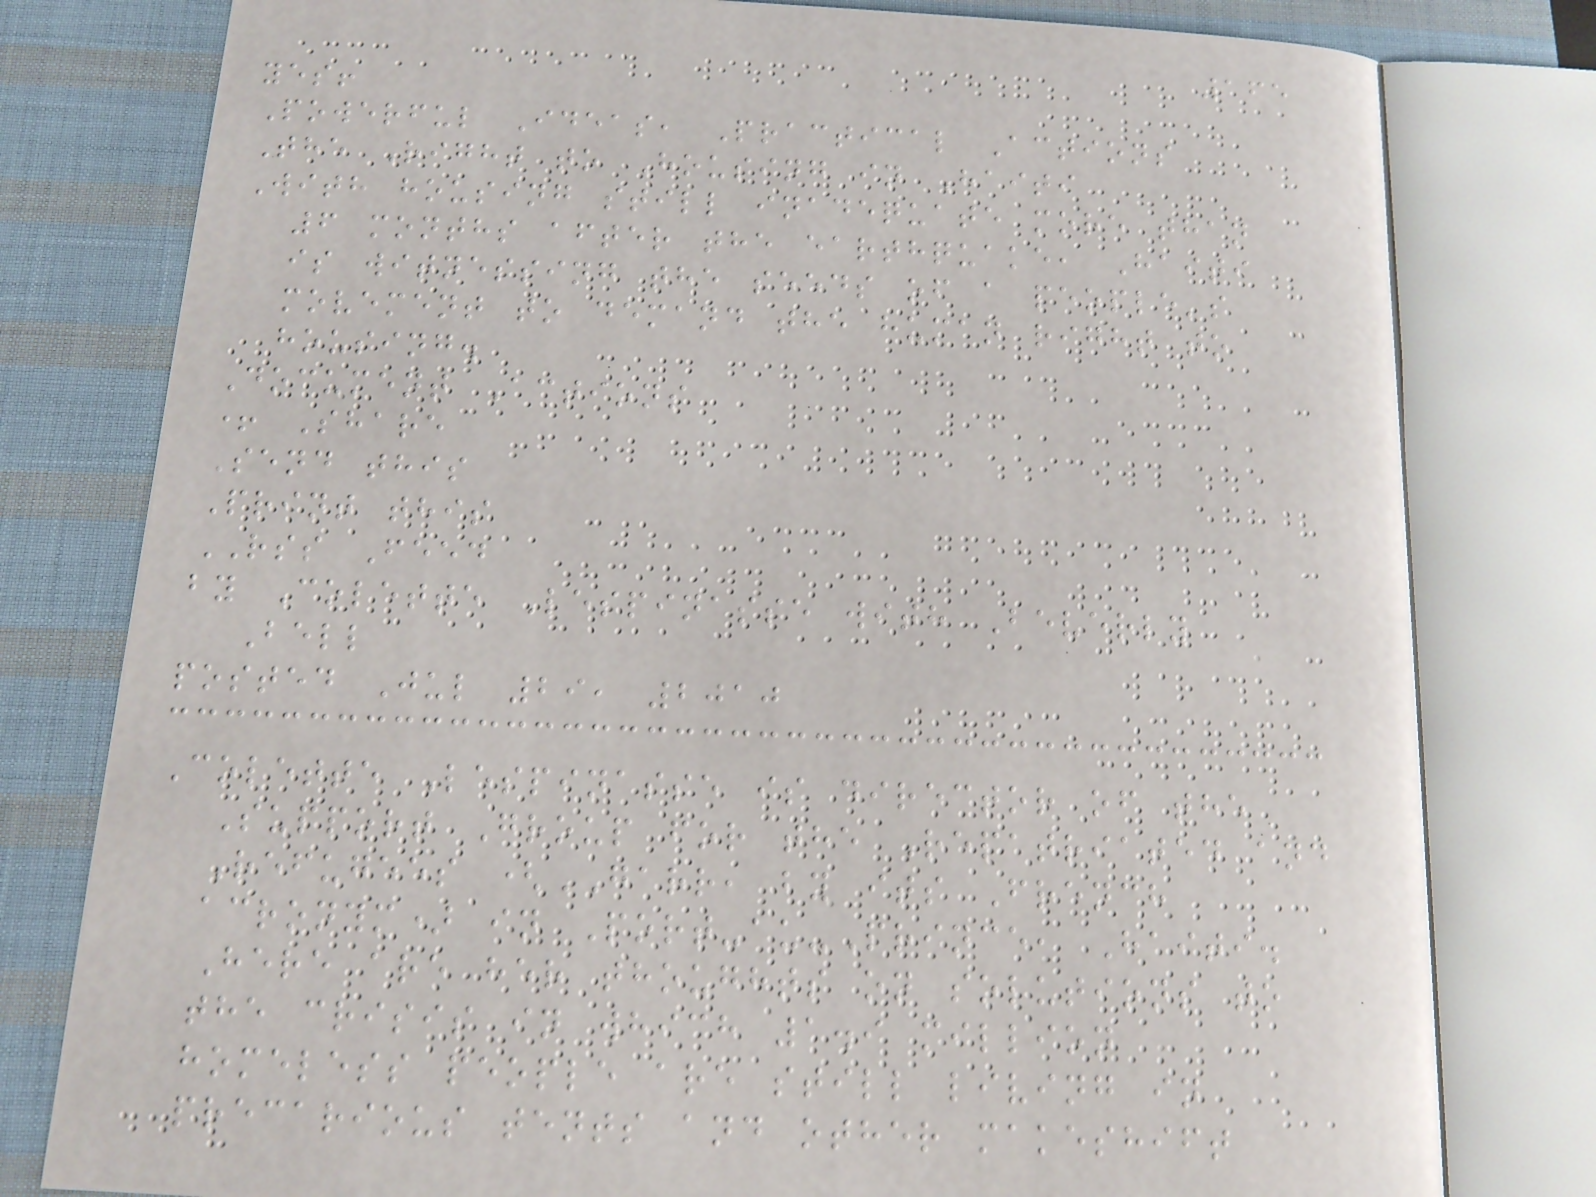165
yes!
Powerful Ideas, Practical Actions
The Right to Housing in Haiti
With housing still inadequate more than
6 months after the earthquake, Haiti
is witnessing the seeds of a people's
movement to demand the human right to
housing.
Document Actions
+ Share
Send this
Print this
RSS Feed
by Colette Lespinasse with Beverly
Bell
posted Jul 29, 2010
Colette Lespinasse is director of the
Support Group for the Repatriated and
Refugees (GARR, by its French
acronym) in Port-au-Prince, Haiti.
Here are her thoughts on solutions to
the crisis in which 1.9 million
homeless people are still living in
precarious tents and other makeshift
